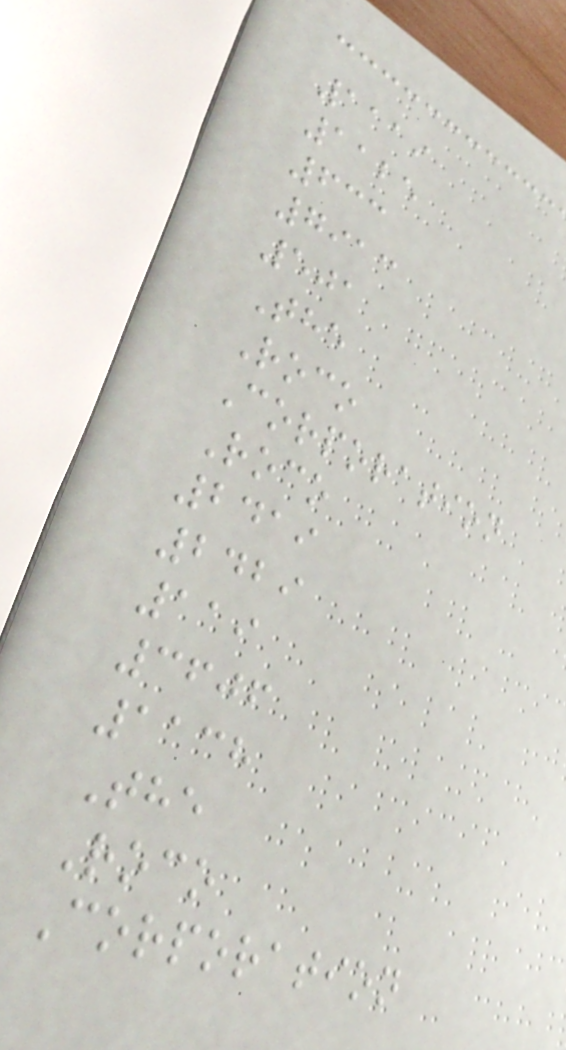1119
1125
633
7913
501
The
Roco
Corporation
Roco
2419
2429
119
3606
1138
The
Roco
Corporation
